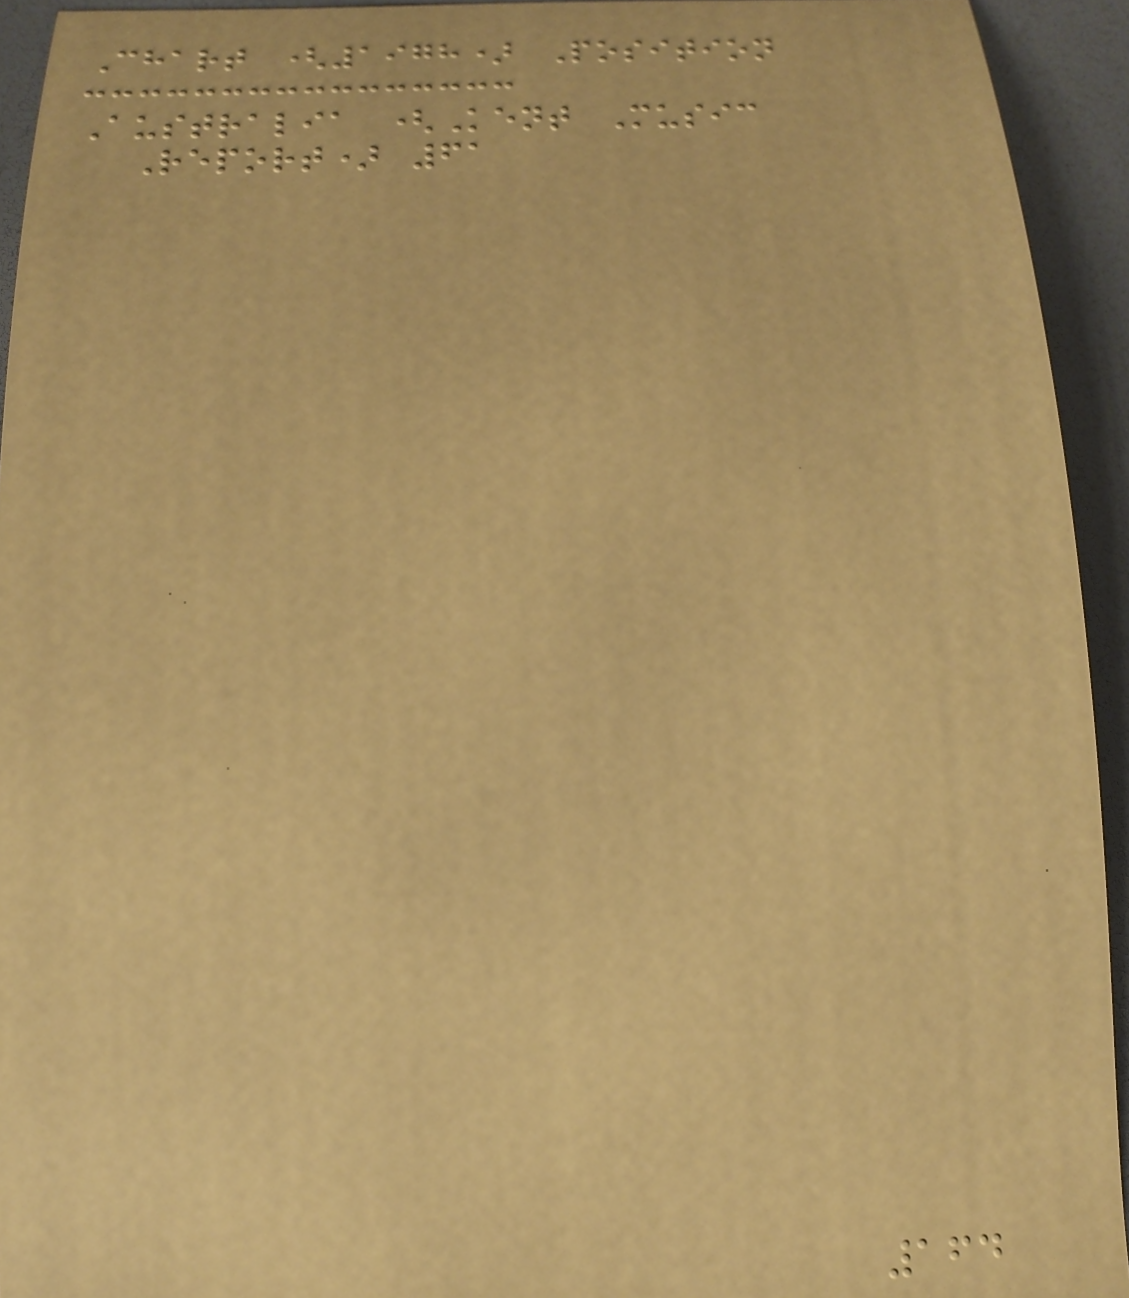Chart (1978) Position
Australia (Kent Music
Report) 61
164
